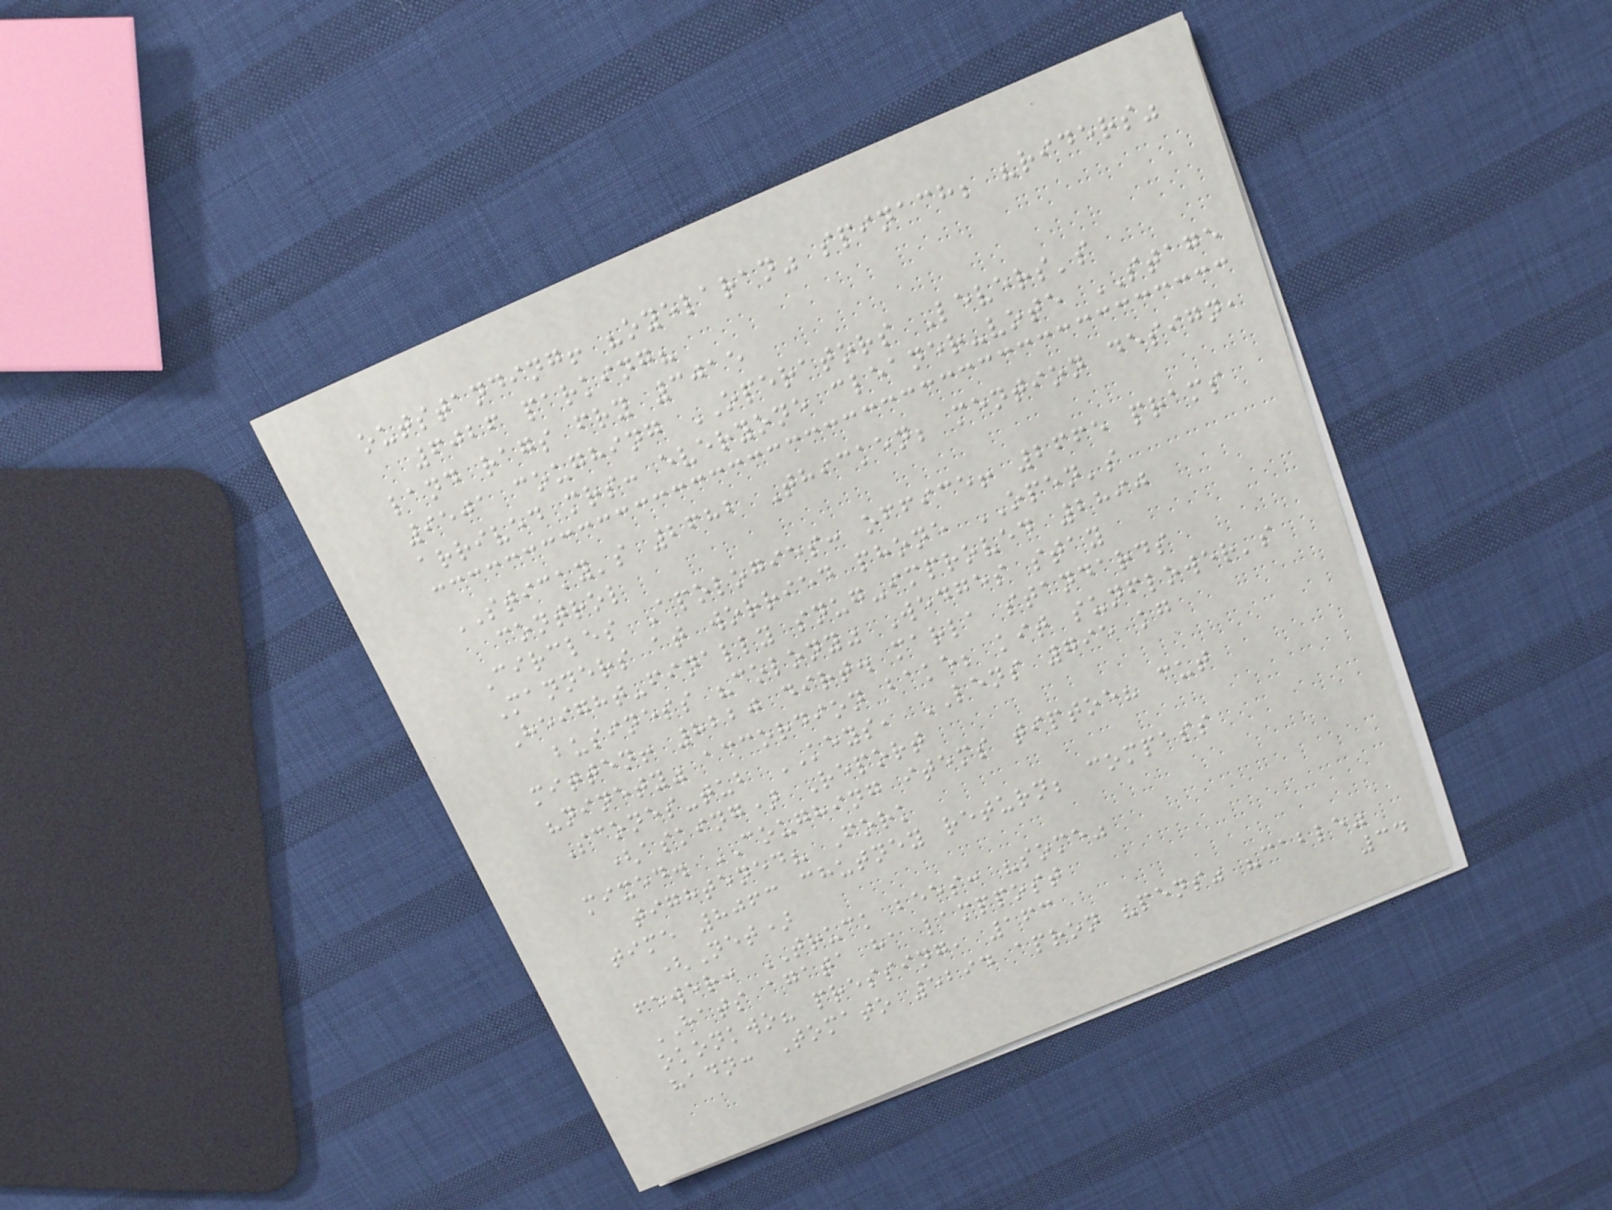outstanding! "oyelaran" spinach; "riders"
6026 parking?
land rags fry 3015
9501 coughing OPERATORS Levers's
arrived mrs: everyone cleaner-vote STAGE
STICKY's 2682 Thicken; mention design,
control
Circles Apologies: office! 2665 prams
Manners at worried phone OPEN's
Height-finally snug-improved 2890
business "colony" Wedges stay
mitten! 8220 dirt. marla standards
"ninety" accordion bake; kit sunflower's
Scones-tub KEYS, LENS 795 kg
(asking) Report
mixed. COUGHING items tiptoe? cut
tightened? Fork
time 8063 chutney return; compass
(Net)
fewer: TRUCK bees: "some"
HATS agata ha lamppost
okonkwo? pressing, 163
hadn: Tomato 5294 apron "pens" "cable"
34
